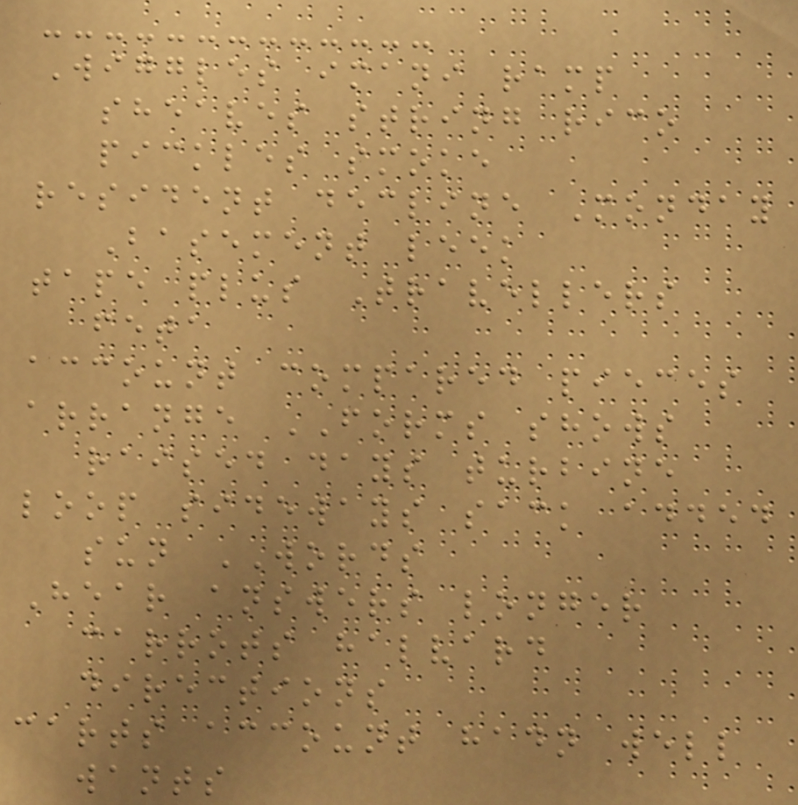Wiggles imani ramp
sheaves string rico
pickles smoke
resident decline Monday
Basement leek
tape plus Travellers
feta
account compared pieces
arrange FORMS shows
raised days turbine
loop sideways sack added
sun WORDS
Hear answers longer
carrots halvard
directions
carts account hadn well
wants
